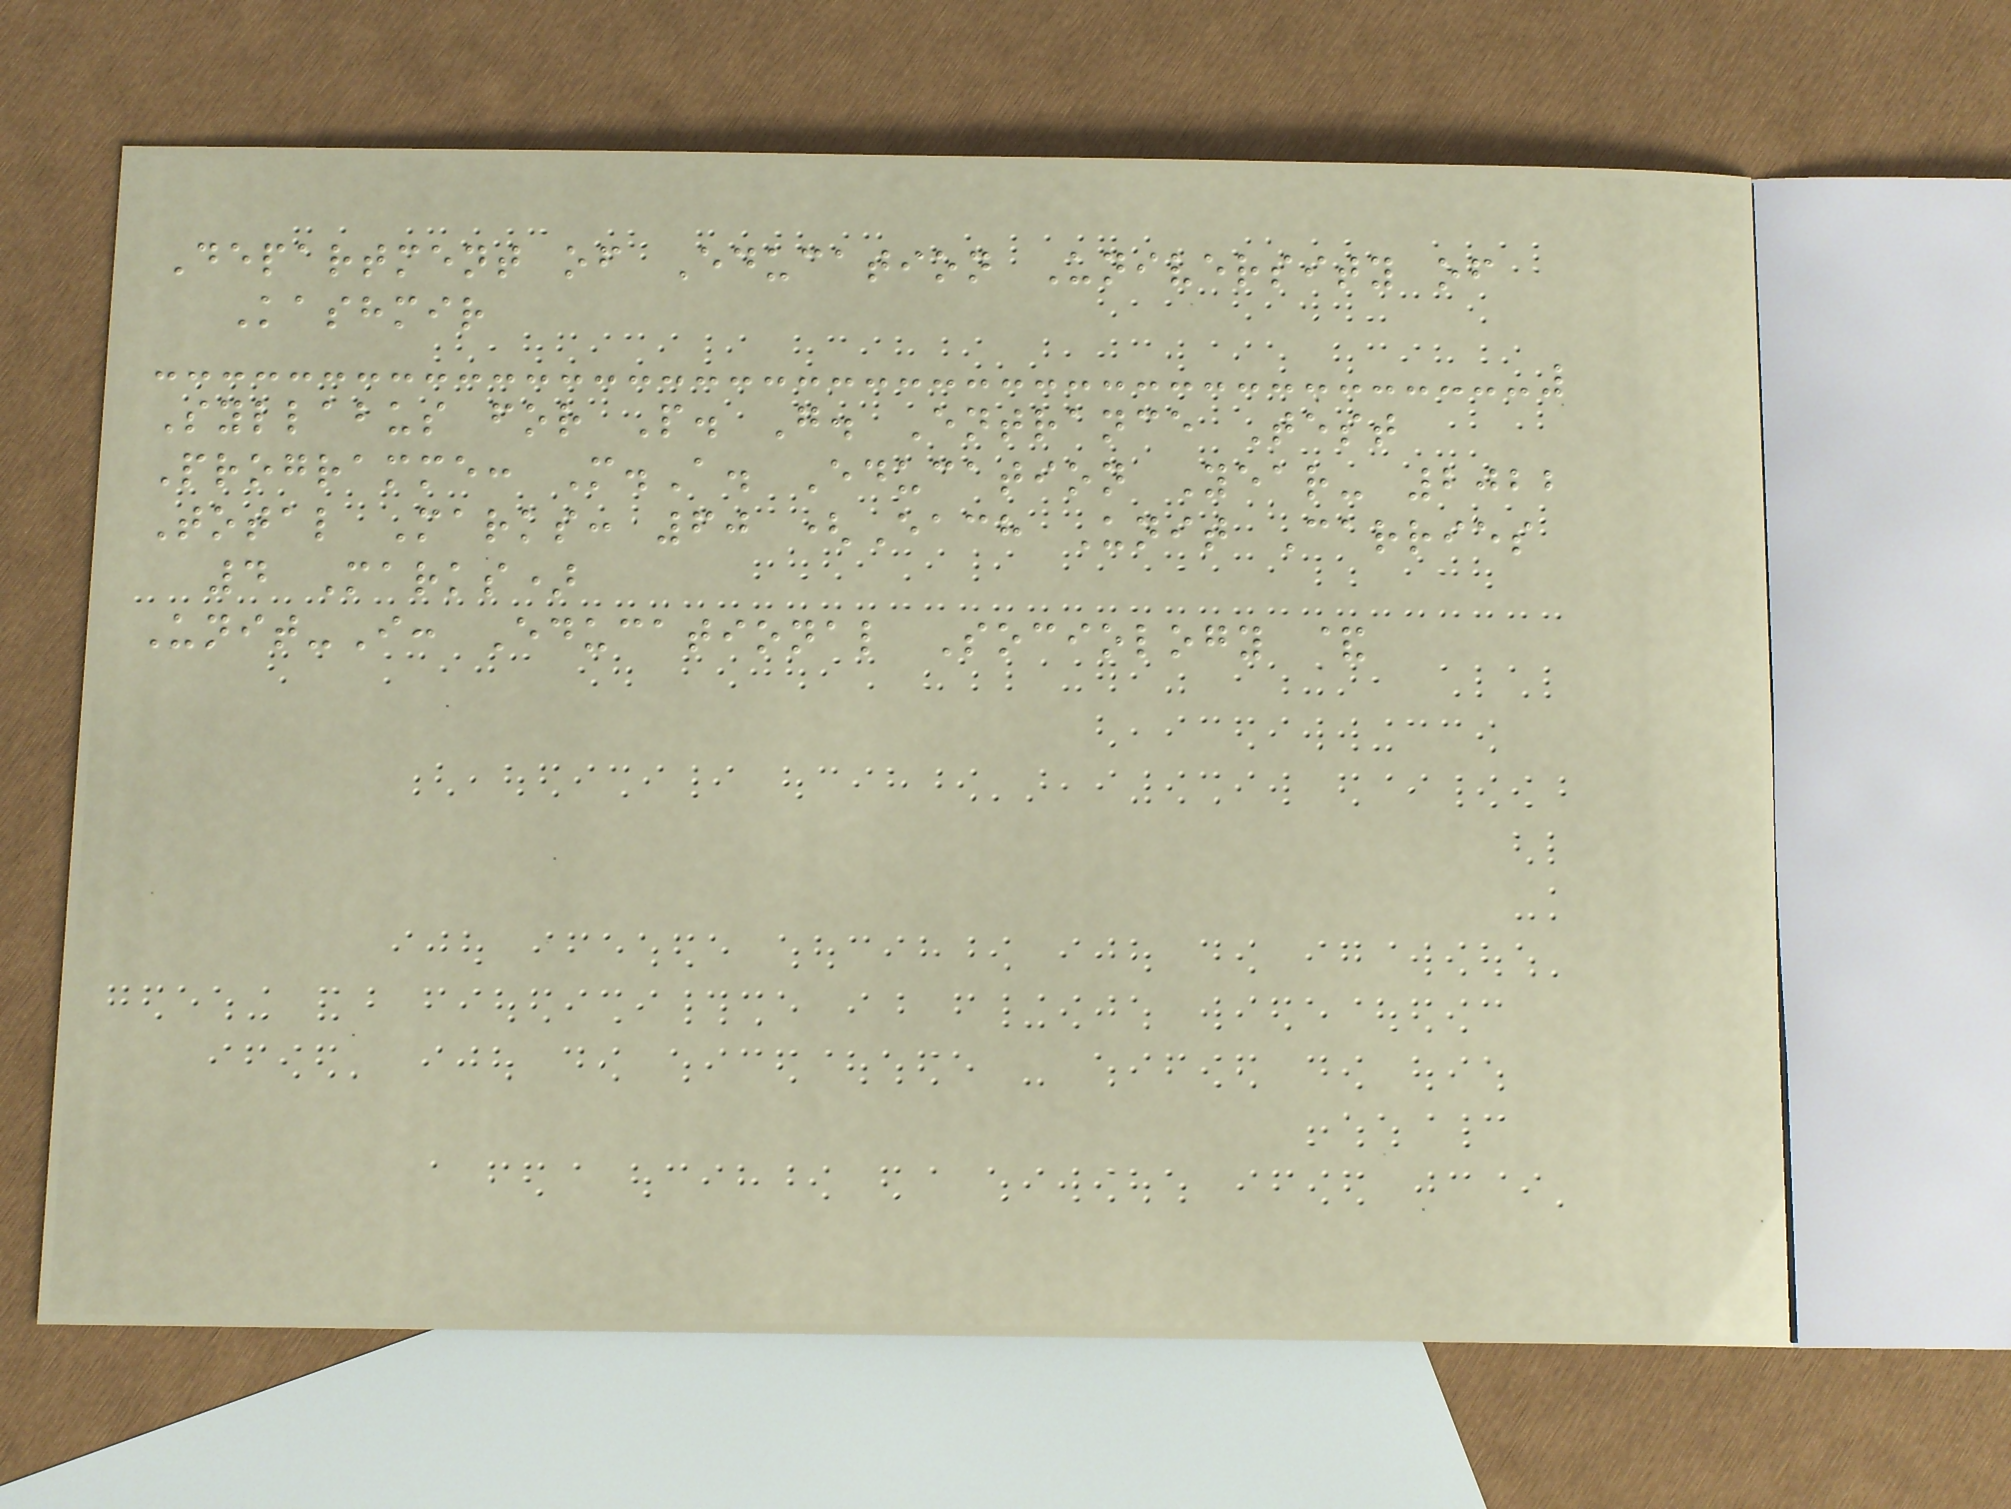Department of Education University of
Kashmir
Syllabus for P. G. Entrance Test
Programme: M.A. Education Year- 2022
Total Marks: 60 (Each Unit Carries
4 Marks)
Unit-I: Educational Sociology &
